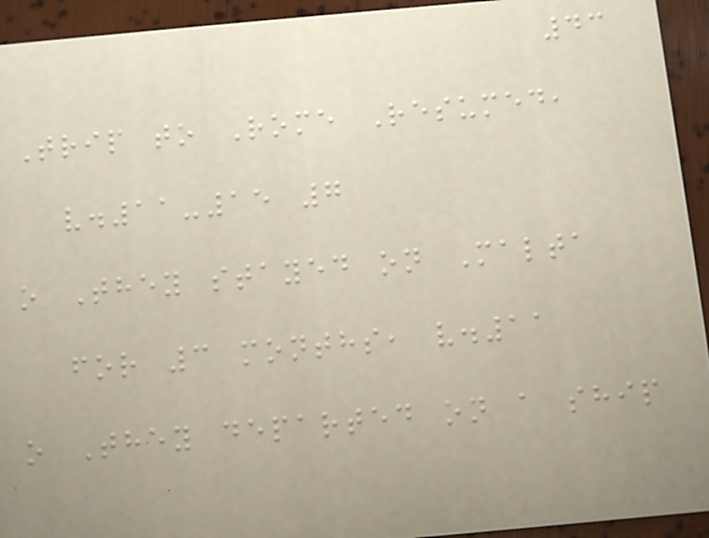43
Trip to Rome Resumed,
v.11-15 7
o They stayed on Malta
for 3 months, v.11
o They departed on a ship
